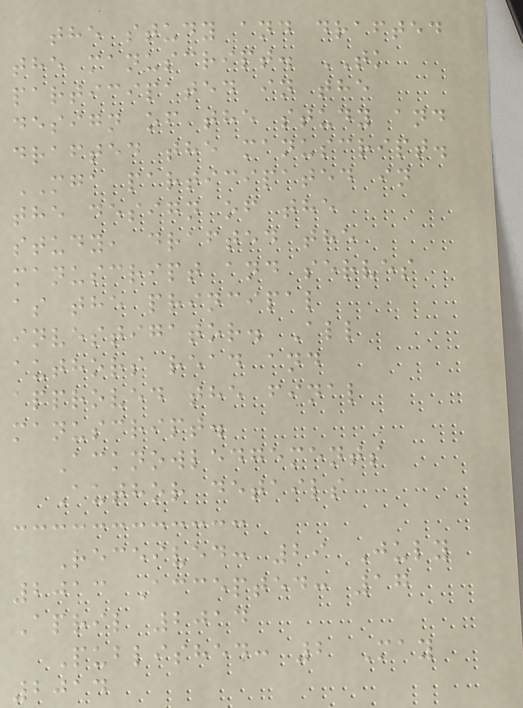the study and drafted
the manuscript. TK
participated in the
design of the study and
drafted the manuscript.
MGA participated in
the design of the
study, drafted the
manuscript and serves
as the principal
investigator. All
authors read and
approved the final
manuscript.
Acknowledgements
Author details
Received: 29 July
2013 Accepted: 17
April 2014
Published: 2 May
2014
